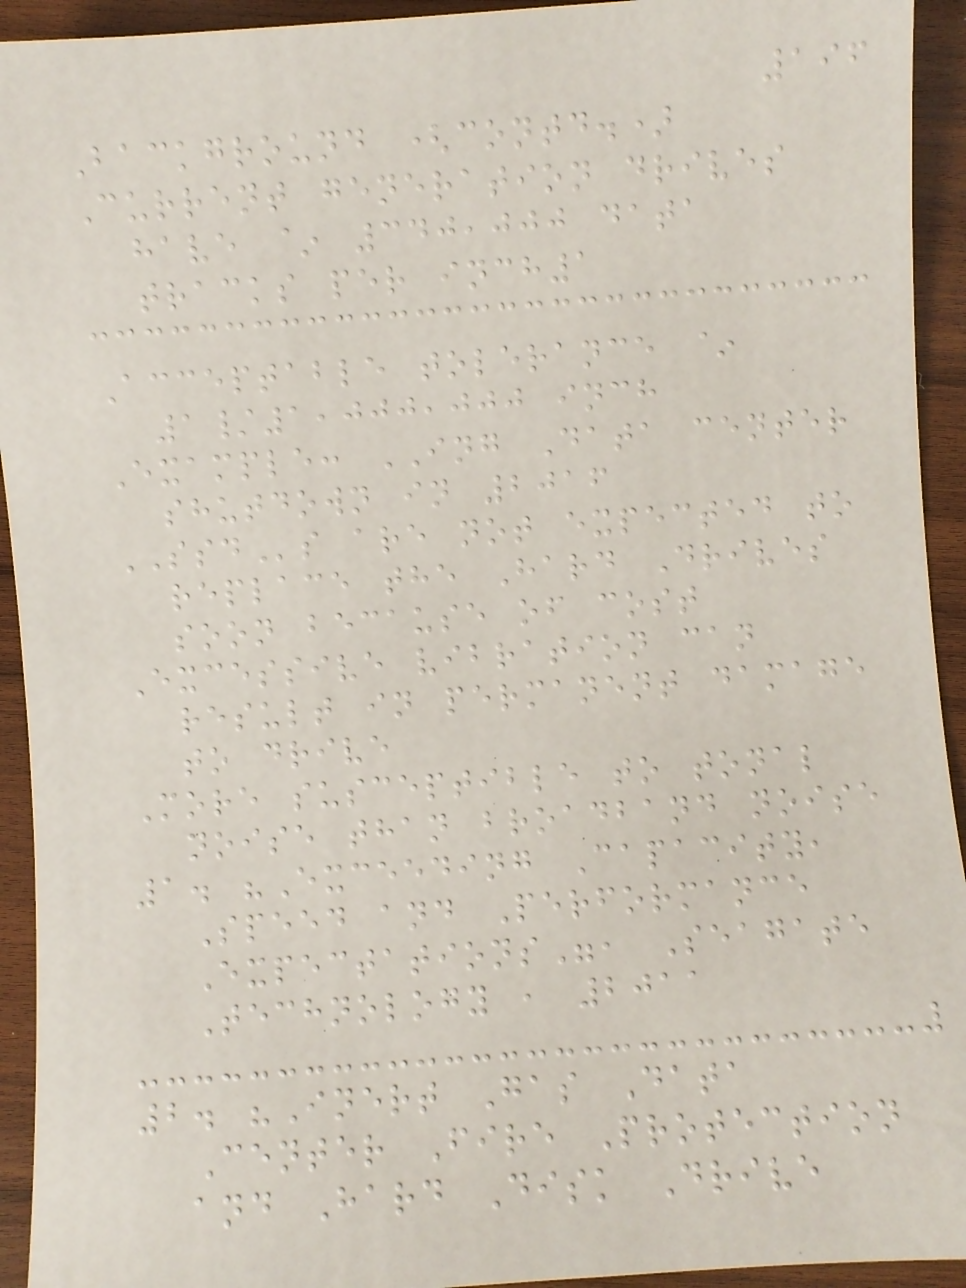196
Background (contd.)
Current generation drives
have ~ 340,000 data
tracks per inch1
Acceptable tolerance ~
1/1,000,000 inch
Example: ING Data center
shutdown in 2016
SSDs are not expected to
replace the Hard Drives
soon because of cost
Excessive vibration can
result in permanent damage
to drive
More susceptible to tonal
noise than broadband noise
1. "Exceeding Capacity,
Speed and Performance
Expectations", Seagate
Technology , 2011
2. "Inert Gas Data
Center Fire Protection
and Hard Disk Drive
